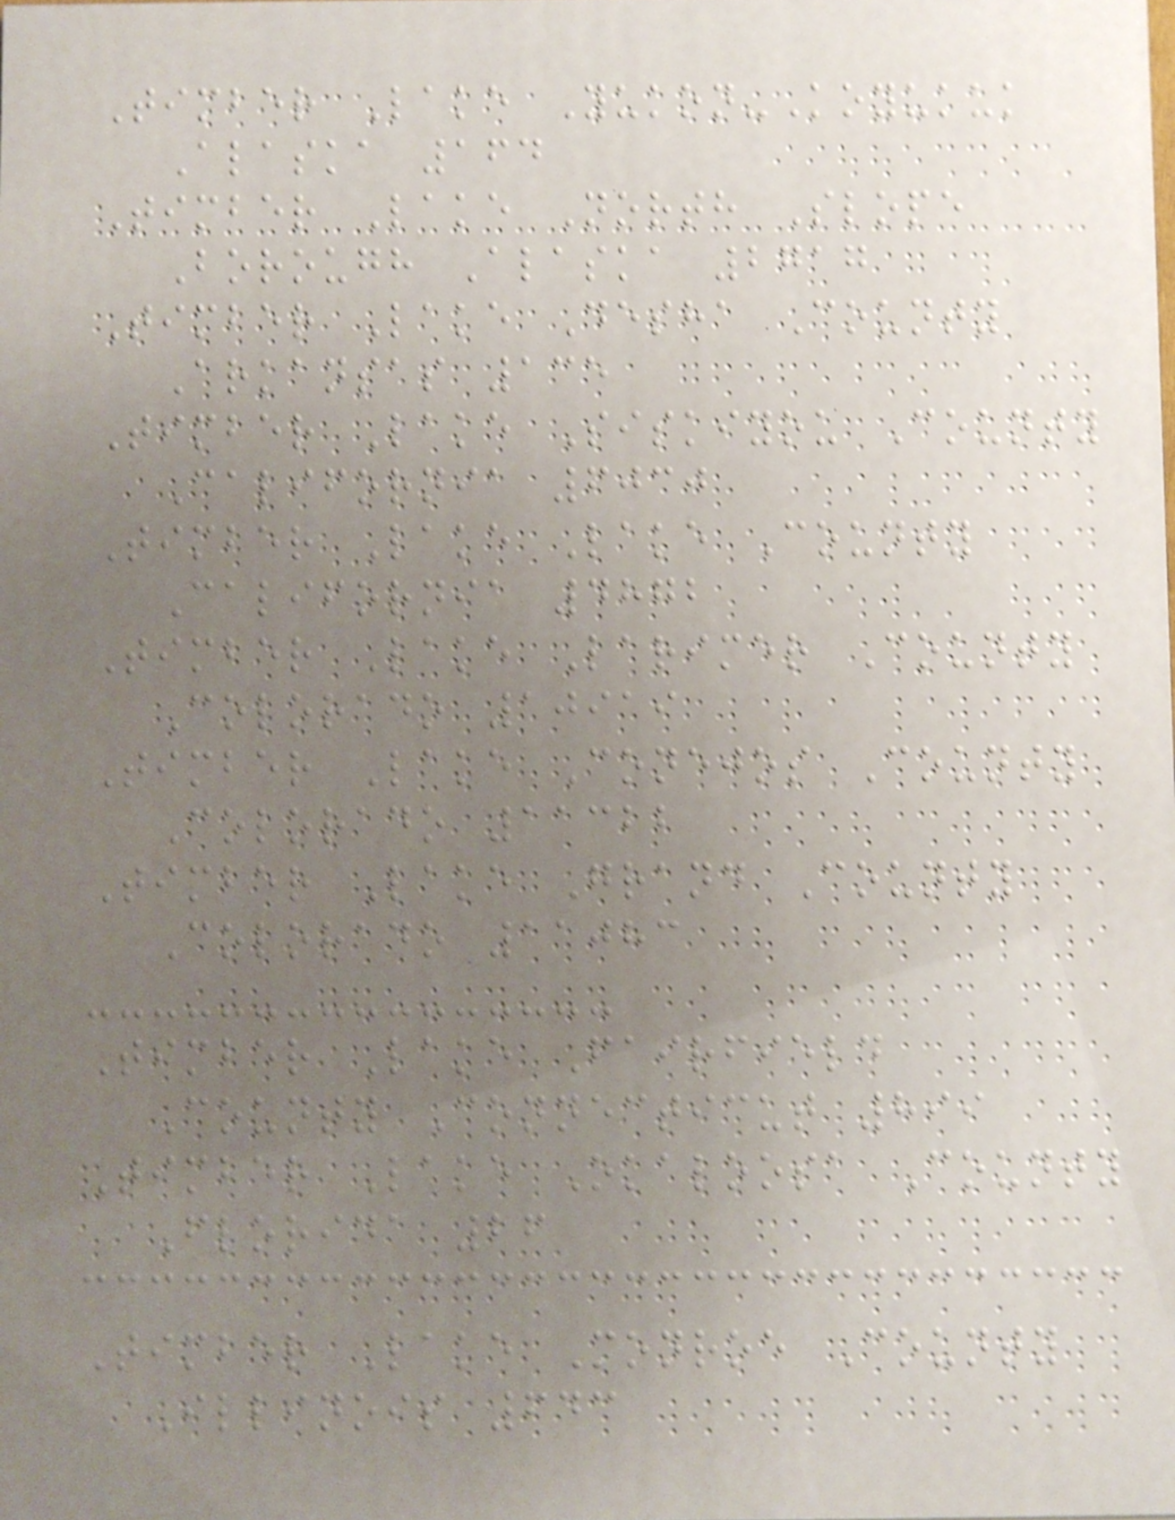Timber Lake Yukon-Koyukuk
Alaska 164
Timber Lake North Slope
Borough Alaska 2717
Timber Lake Desha County
Arkansas 135
Timber Lake Siskiyou County
California 6030
Timber Lake Lake County
California 4872
Timber Lake Larimer County
Colorado 10919
Timber Lake Conejos County
Colorado 11322
Timber Lake Grand County
Colorado 11083
Timber Lake Fairfield
County Connecticut 899
Timber Lake Okaloosa County
Florida 26
Timber Lake Monroe County
Illinois 643
